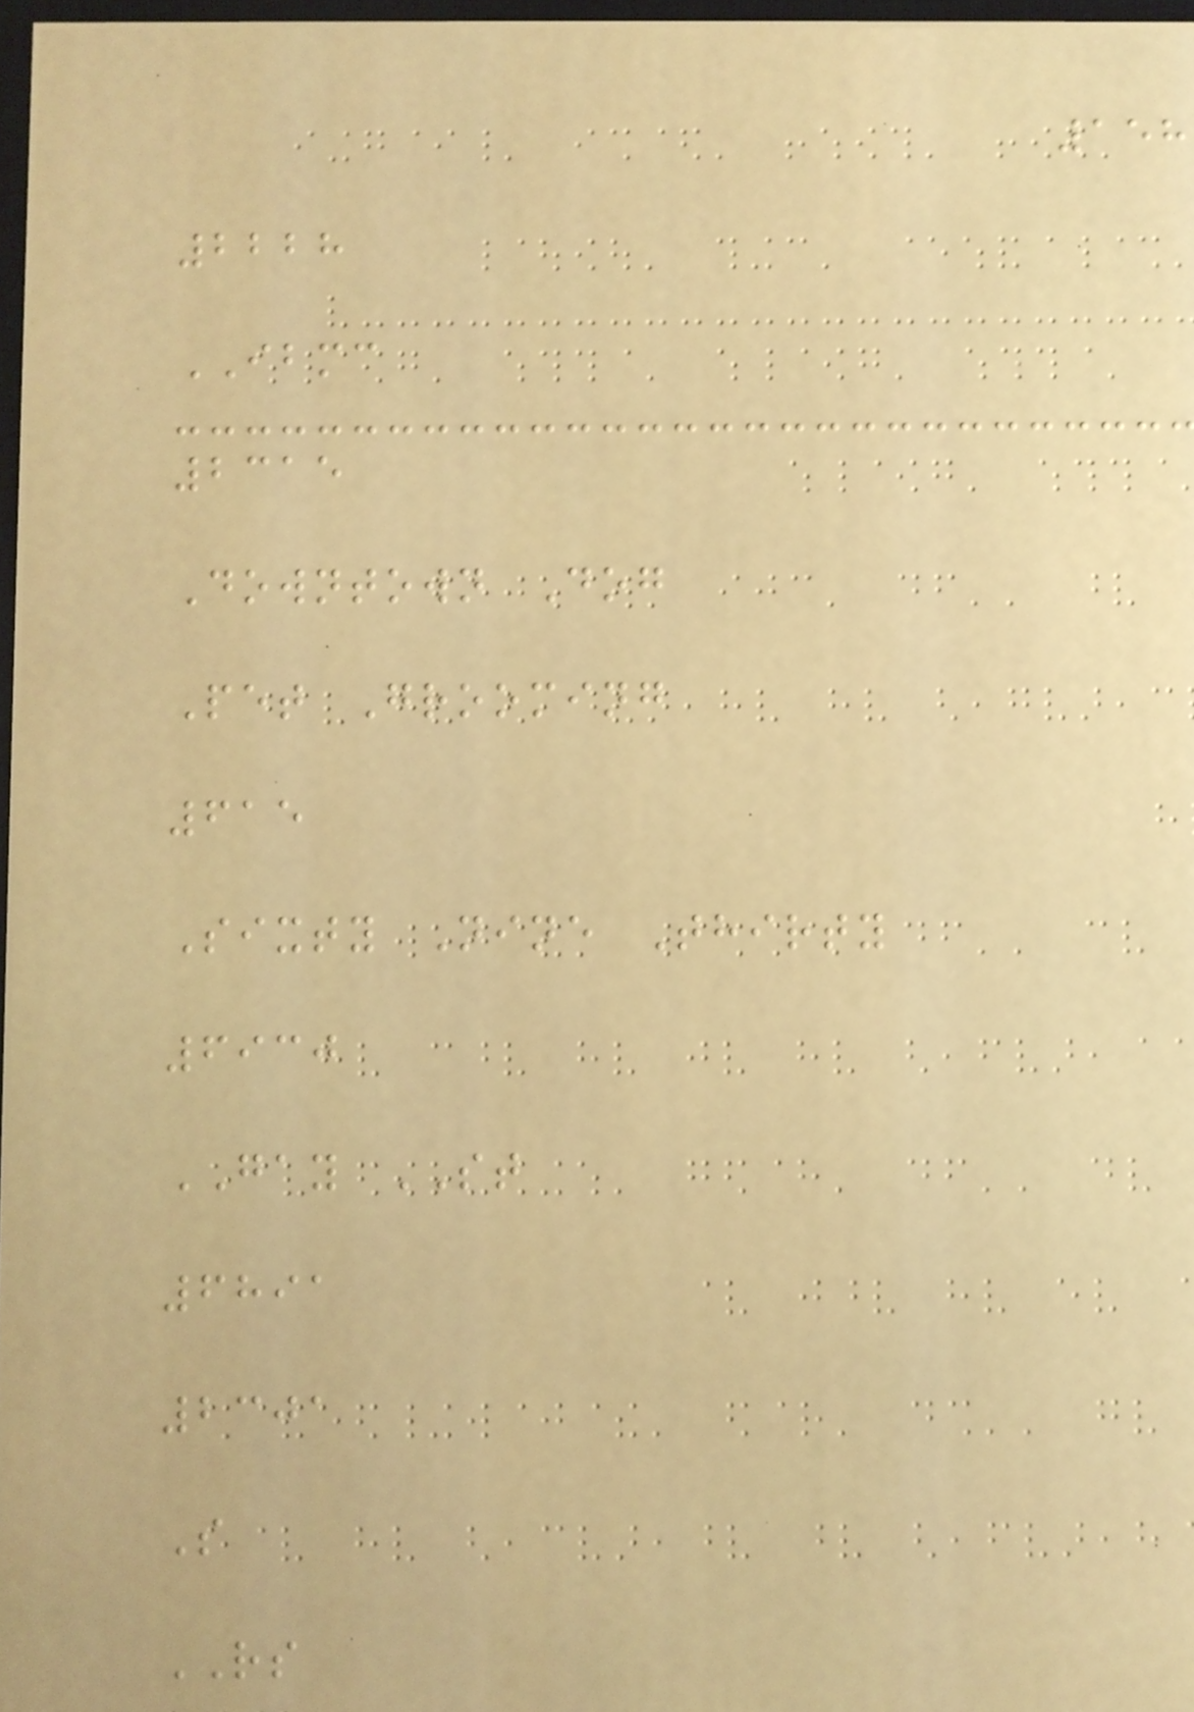158
2228
IBMC
2315
Downtown Dog
Pet Grooming
615
Sixty Nine Thirty
6930
GAY ST
6891
2301
S
RS
